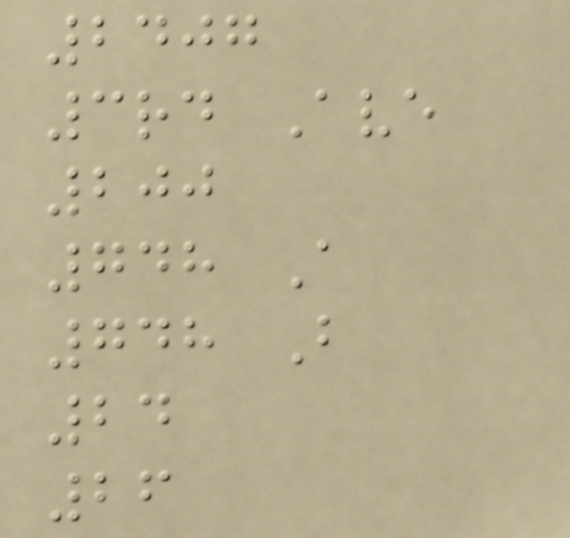2407
3rd Ave
200
748 A
748 B
24
26
